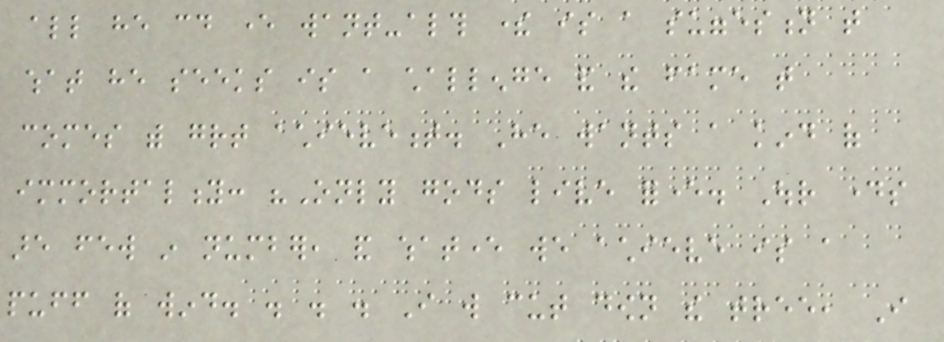all he could ever want-although there is a suggestion that
what he seeks is a challenge and the fame that
comes with great achievement. He wants a kind of
immortality: "Only gods live forever. Our days
are few in number, and whatever we achieve is a
puff of wind. . . . I will cut down the tree, I
